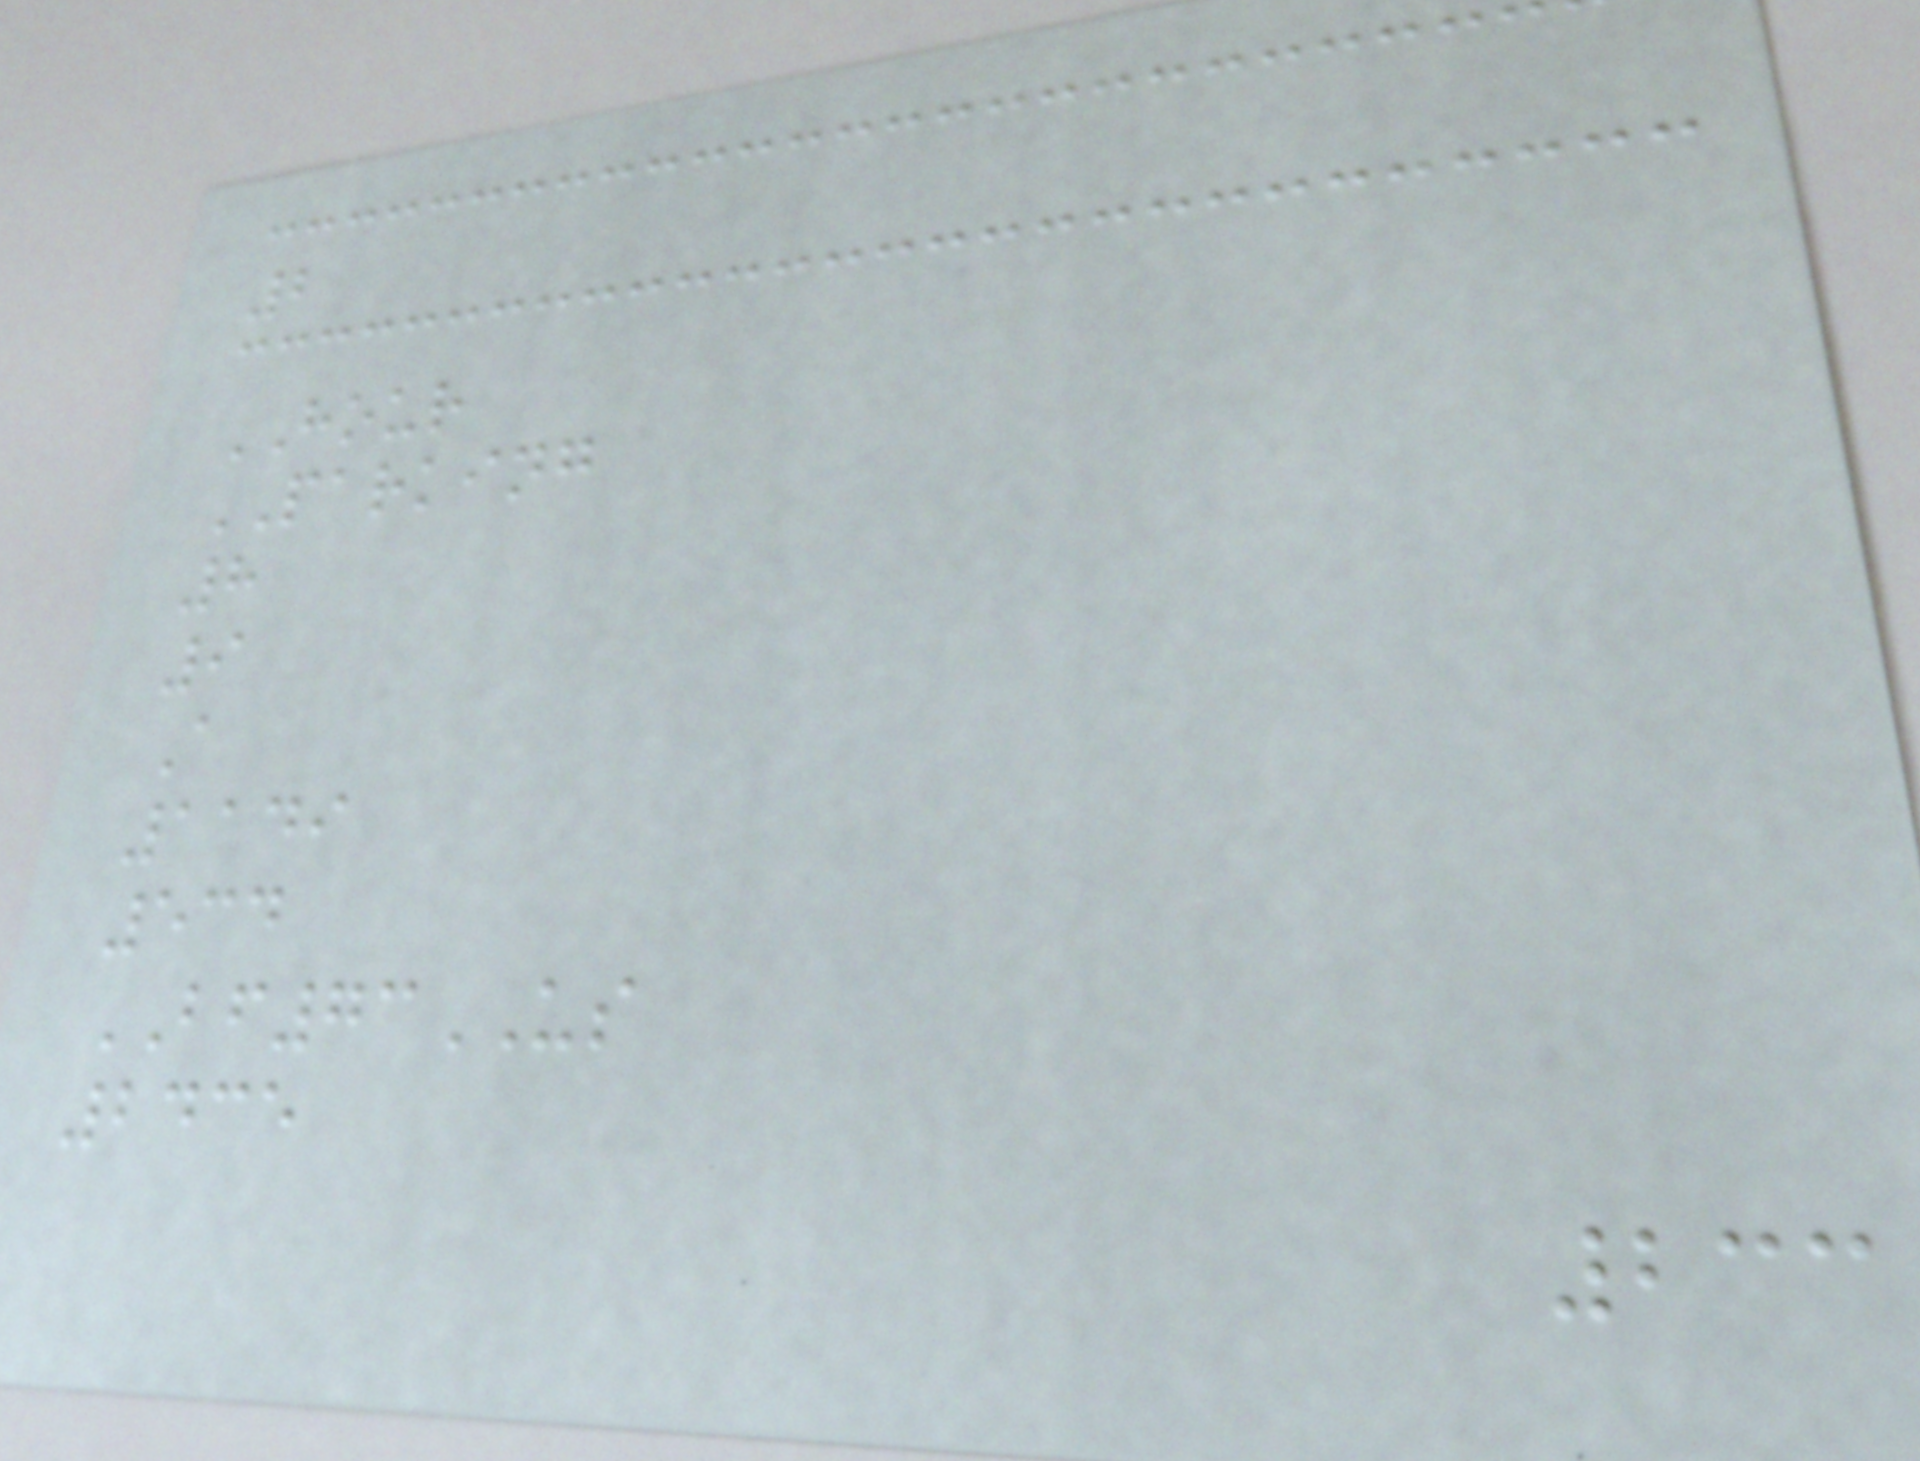2
HOUR
PARKING
8
9
A
1149
534
BF73US
2435
233
